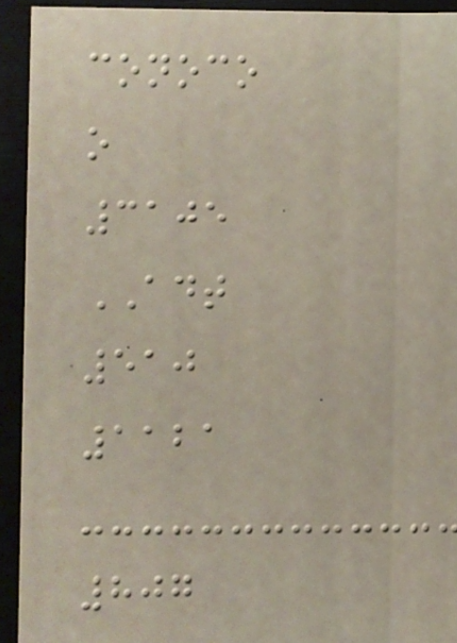conoco
o
3105
ADT
510
1121
807
